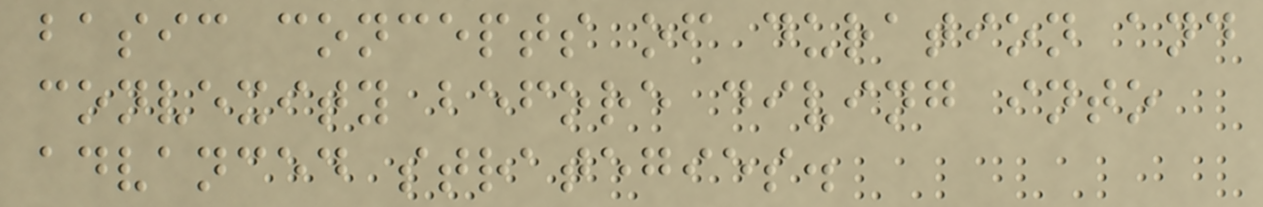basic concepts of duration and
convexity before diving into
advanced strategies.
